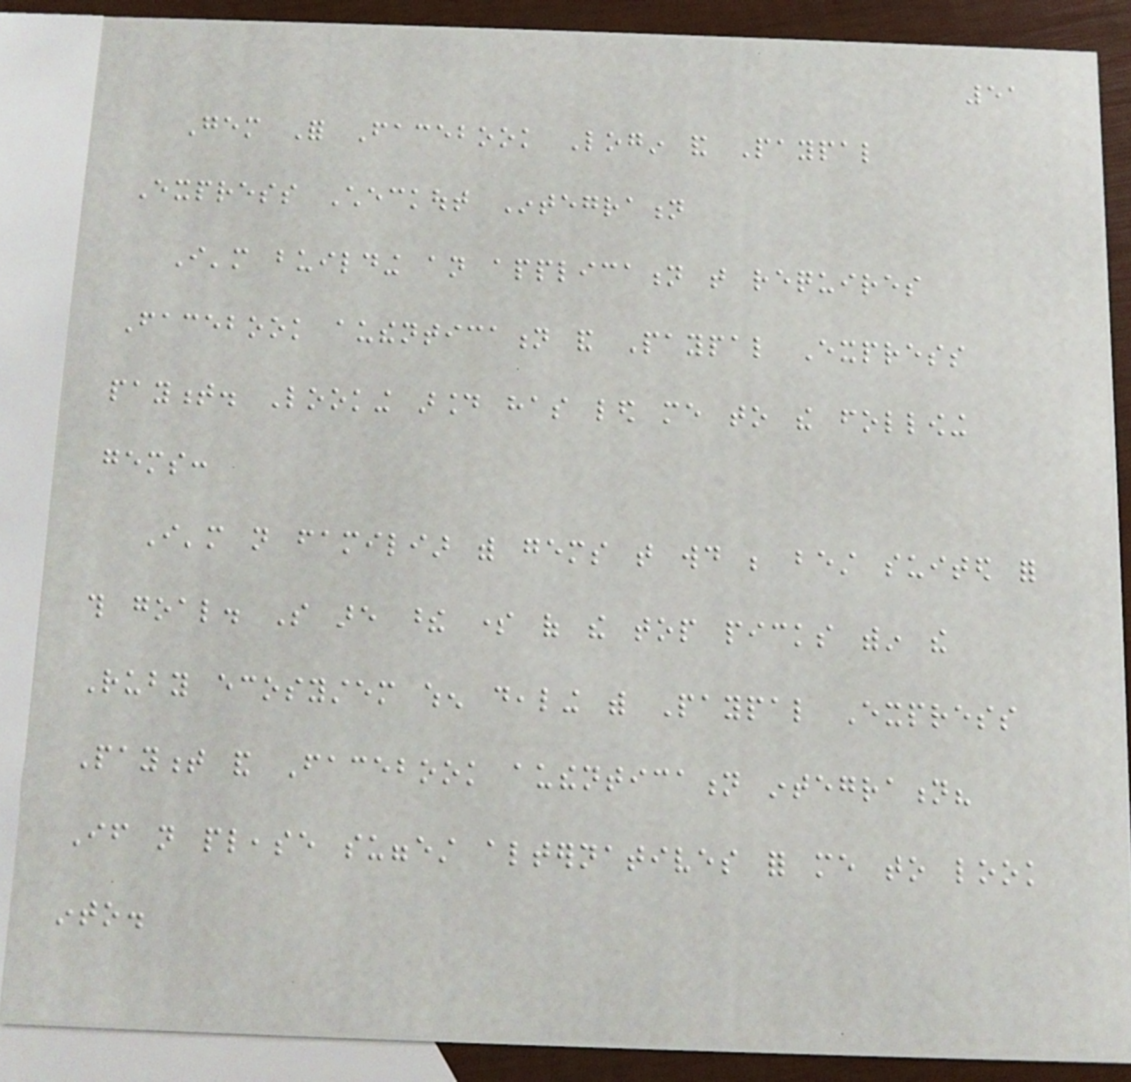51
Gem For Facebook Login and Paypal
Express Checkout Integration
I'm building an application that requires
Facebook authentication and Paypal Express
payment. Looking around has led me to the following
gems:
I'm not familiar with gems that would be best suited for
this goal. So are these some of the top picks within the
Ruby ecosystem when dealing with Paypal Express
Payment and Facebook authentication integration?
If not please suggest alternatives for me to look
into.
